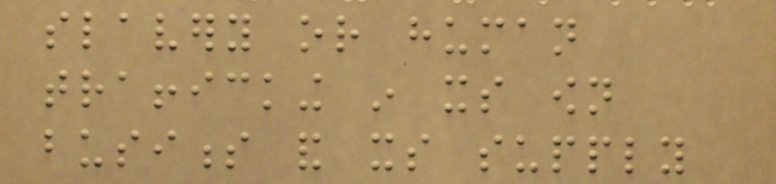slavery or human
trafficking in its own
business and its supply
